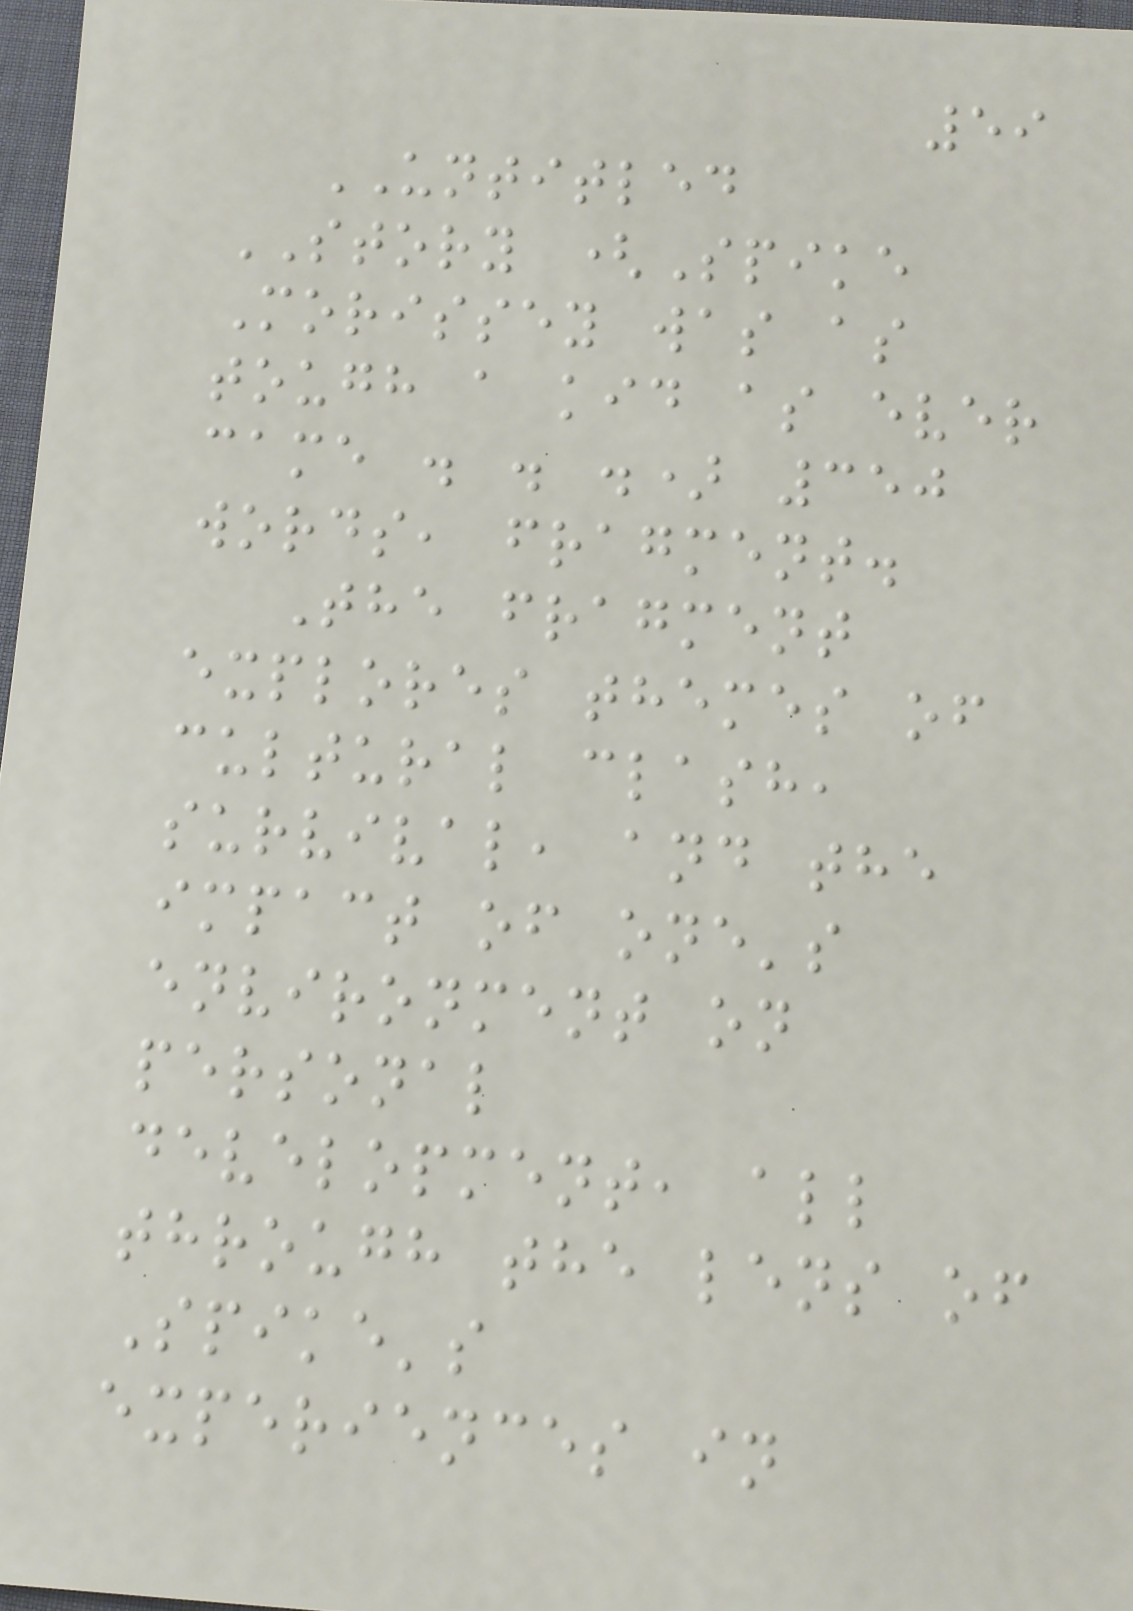59
UNTITLED
STORY (Spike
Morissey was as
tough a kid as ever
came . . .) 350
words, fragment.
The fragment
explores themes of
cultural clash,
survival, and the
impact of one's
environment on
personal
development, all
through the lens of
Spike's
experiences in
